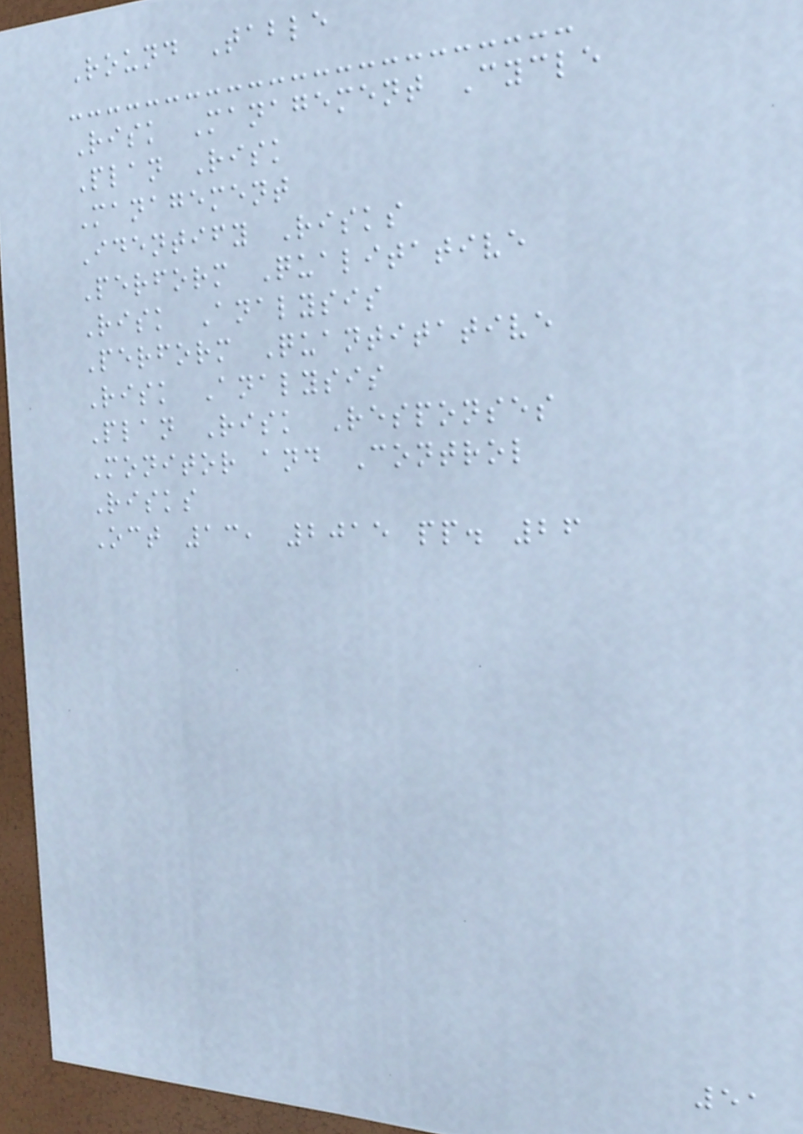Round Table
Risk Management Cycle
Plan Risk
Management
Identify Risks
Perform Qualitative
Risk Analysis
Perform Quantitative
Risk Analysis
Plan Risk Responses
Monitor and Control
Risks
Oct 13, 2015 pp. 26
51
